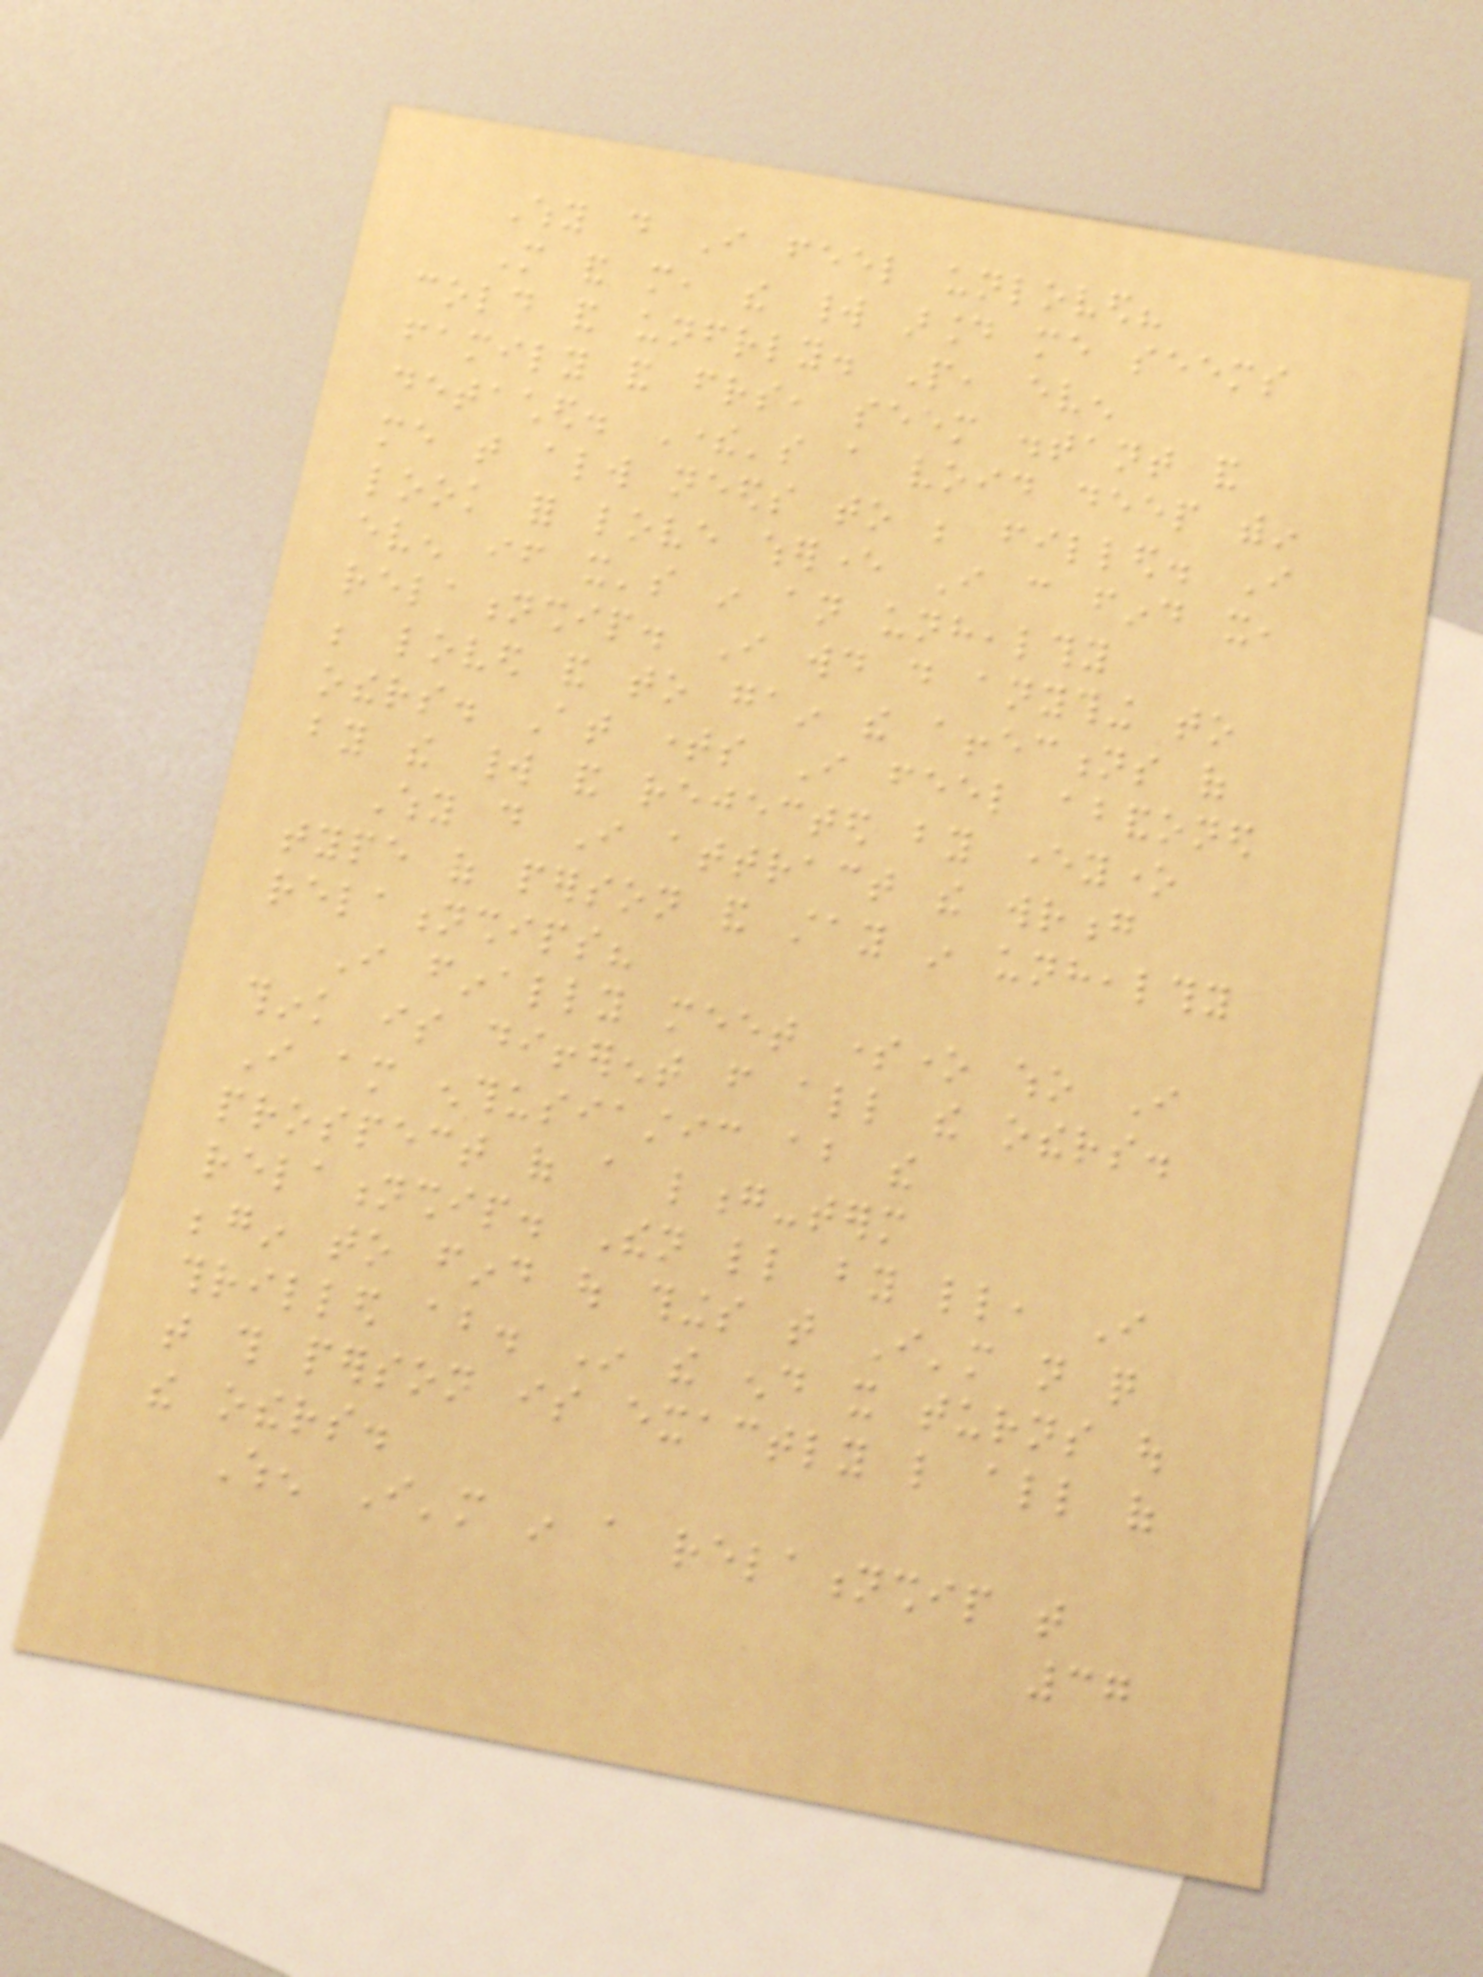Why do I feel unloved?
More and more, the world around me seems
cold and unfriendly. People, even
family and friends, seem distant and
detached. There's a void deep within
me that always needs to be filled. I
look for love wherever I can find it,
even if it's in an unhealthy
relationship. I would do anything to
be loved and to gain the affections of
others. At times I feel abandoned
by the world and rejected by everyone
Why do I attract the wrong
type of person and stay in unhealthy
relationships?
I finally meet someone who I
think is different from all the others.
I am enthusiastic about the
prospect of a long-term
relationship. Then little by little, I
begin to find out things that I'm not quite
thrilled about. In the end it turns out
that this person is exactly like all of
the others.
When I'm in a relationship that
37
